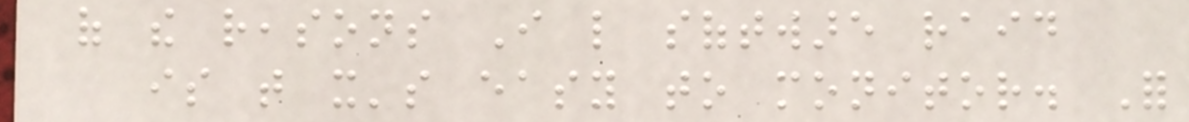of the reasons I like software raid
is that it's easy to monitor. For
